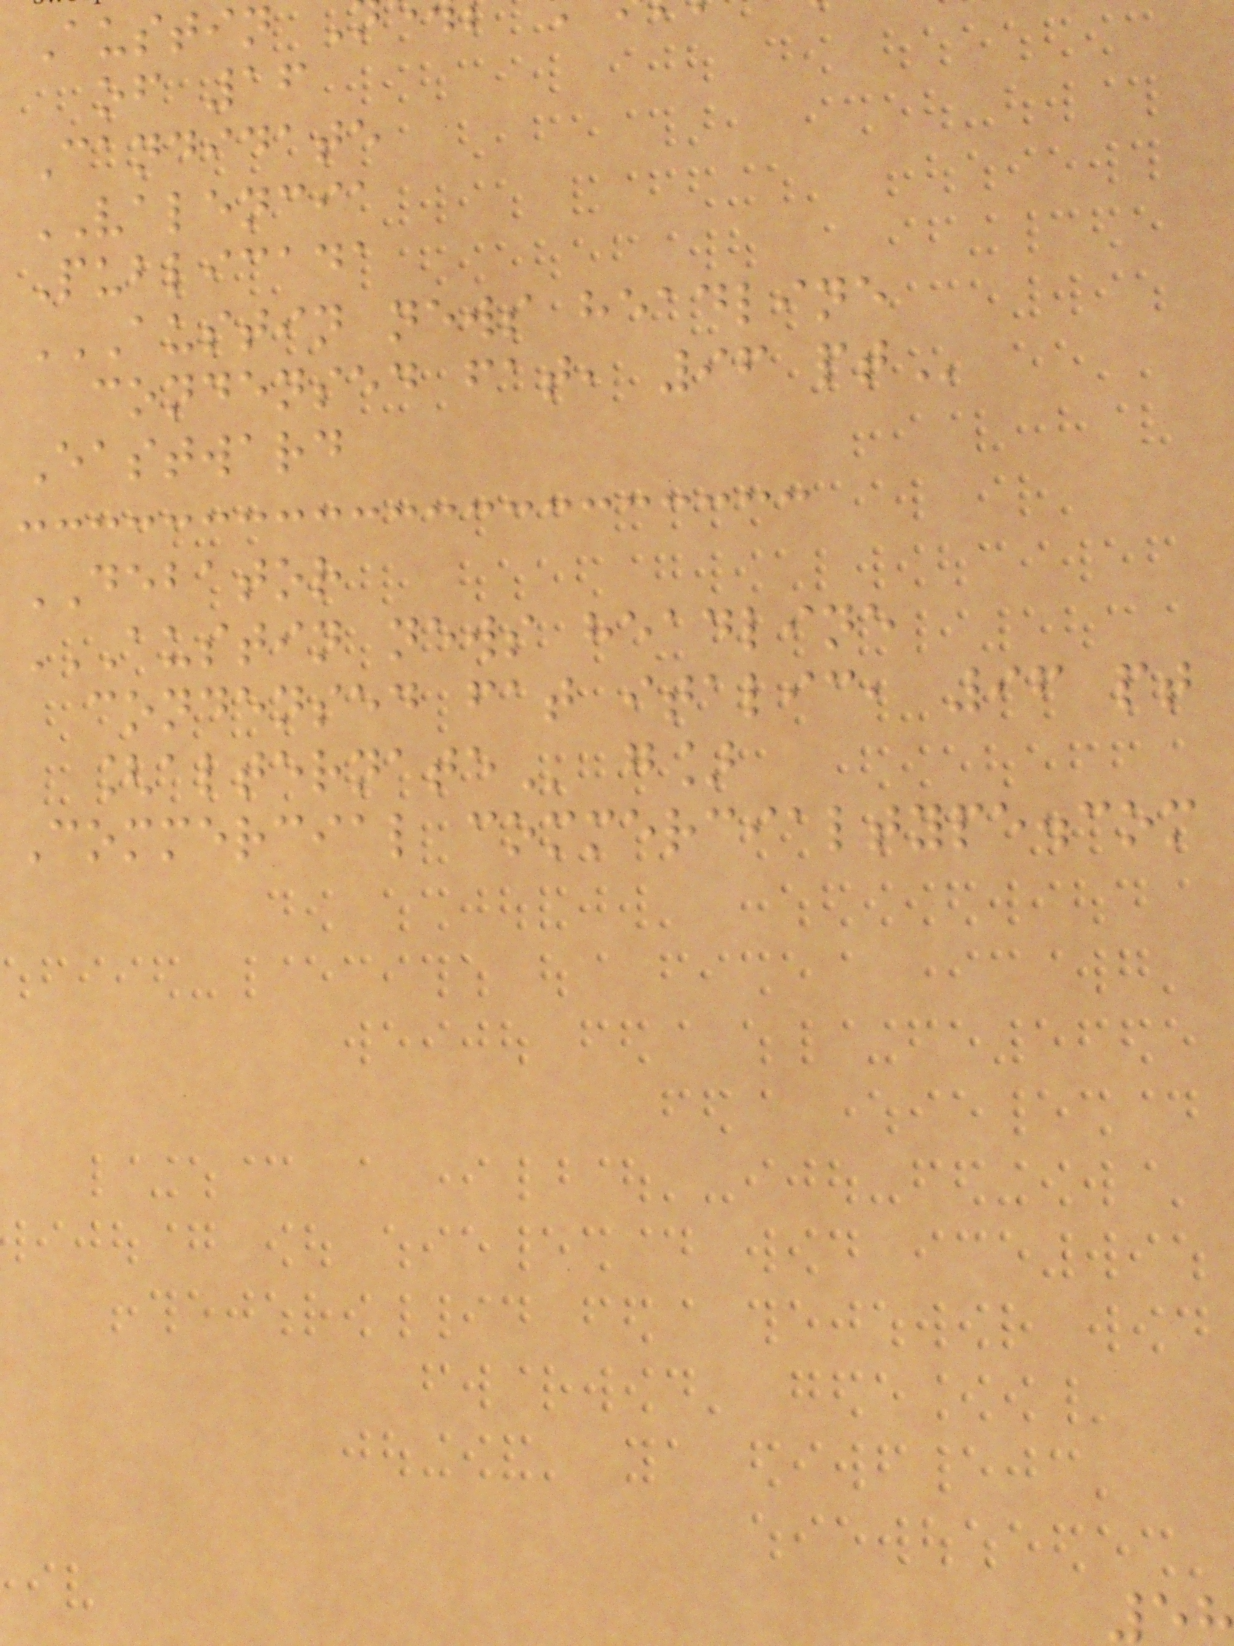Austin
of 16
Candidate
VALENCIA
Publicada
AUSTIN NEWS HEADLINE
condensed fat, 96
Eastward
DEBATOR
AUSTIN NEWS HEADLINE
condensed fat italic, 96 pt
Commercial commercialtype.com
